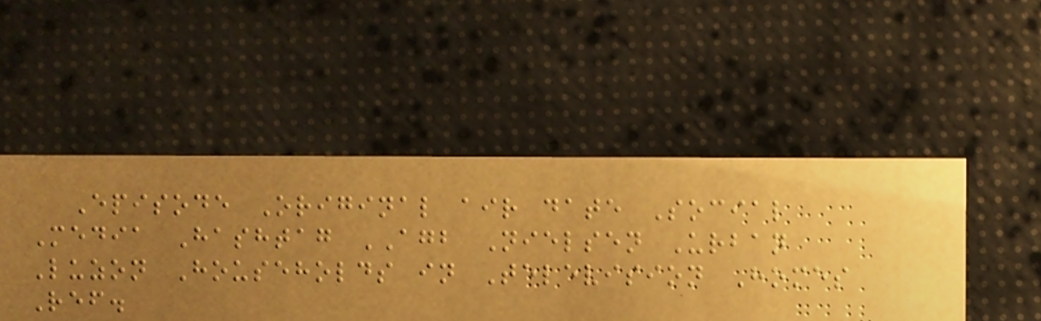Episode Original air date Social
Media Hashtag AGB Nielsen Urban
Luzon Households in Television Homes
Ref.
